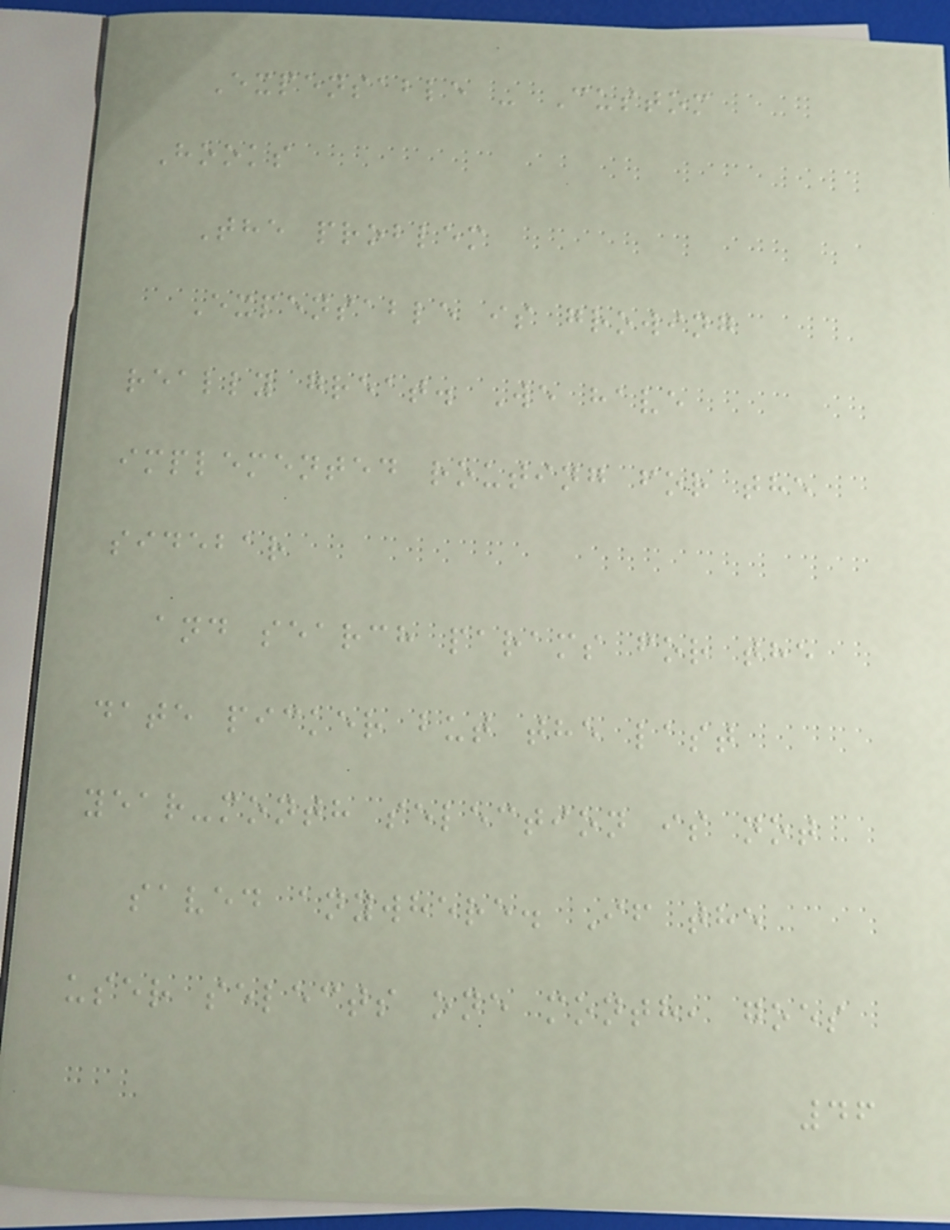Expensable - Custom
Hooks
The problem
Expensable is growing
really great. We have
implemented routing for the
sidebar
and search params for the
date picker but the last
year-month selection is not
saved anywhere. If the
user selects one month, goes
46
